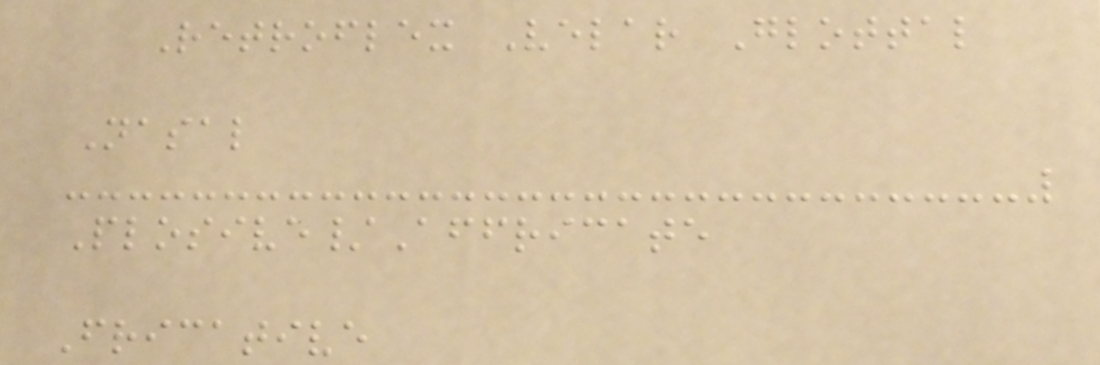Retroflex Velar Glottal
Nasal
Plosive/Affricate
Fricative
